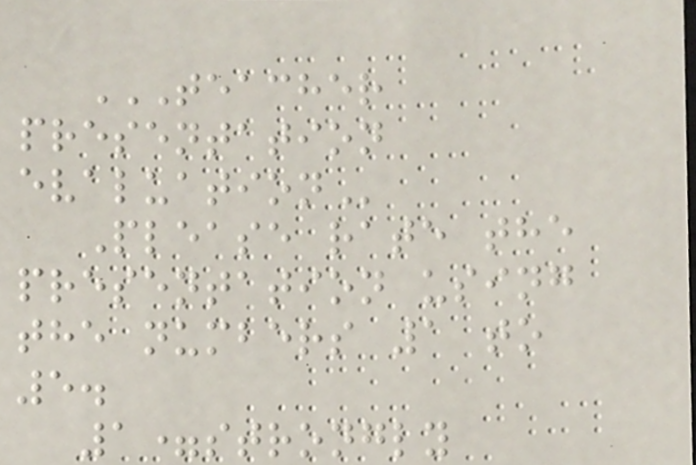TEACHER
PRESENTATION
EVALUATION
Please rate the
presentation using
the numbers 1 to
5.
1=strongly
